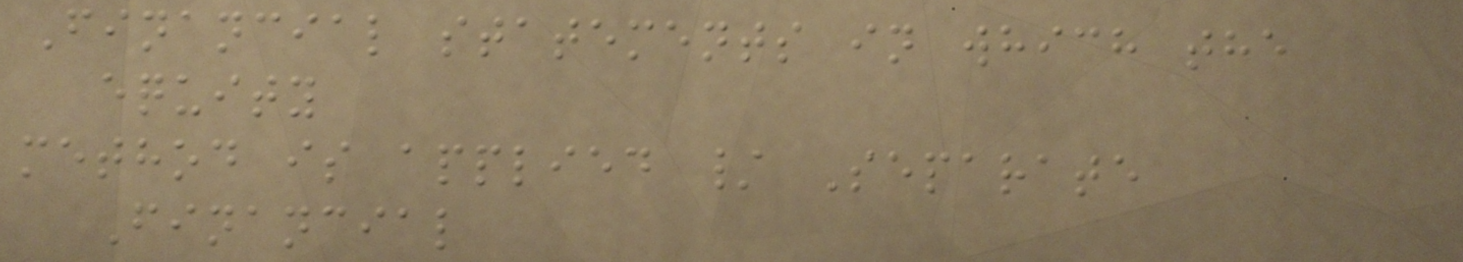Financial statements in which the
equity
method is applied / Separate
Financial
